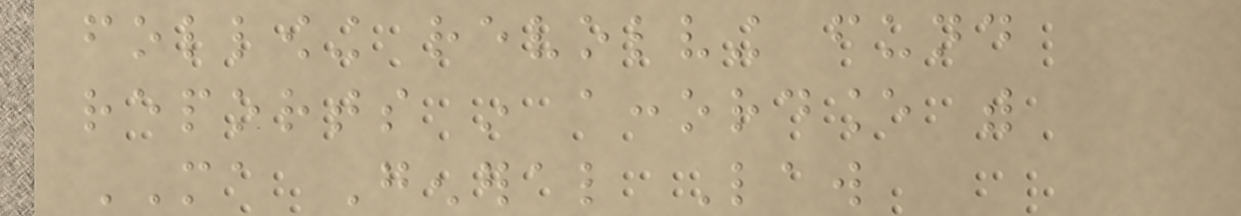following revolving fund
reports in accordance with
MA General Law
